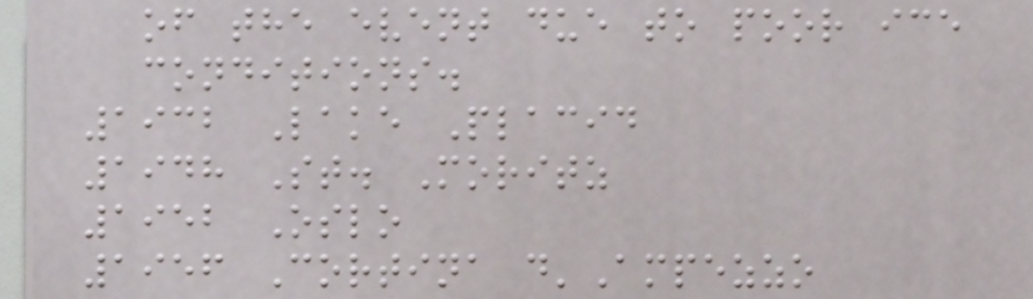of the event due to poor ice
conditions.
1932 Lake Placid
1948 St. Moritz
1952 Oslo
1956 Cortina d'Ampezzo
